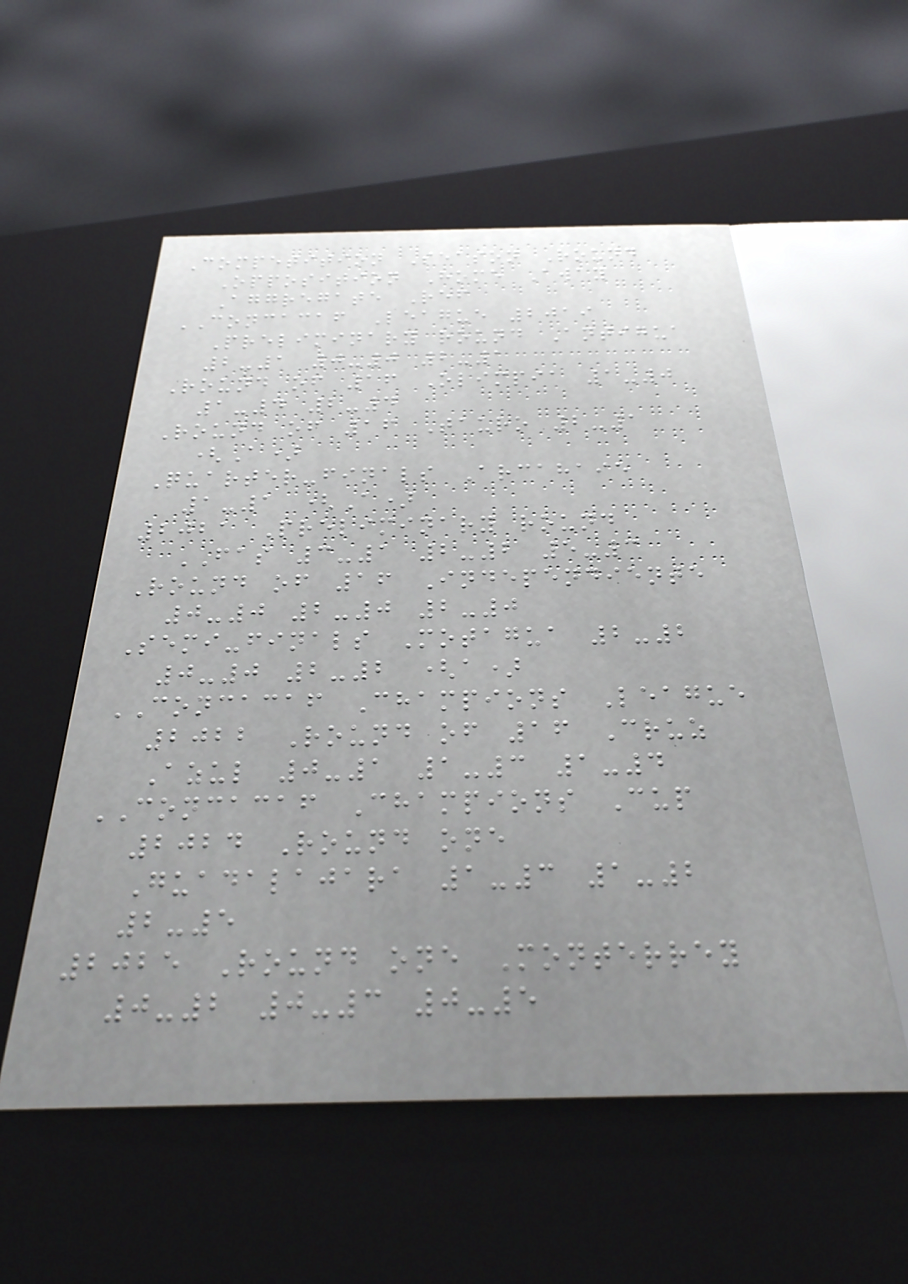Competition Season Round
Opposition Home Away
Aggregate Ref
CONCACAF League 2019
Preliminary round Antigua
2-1 0-0 2-1
Round of 16 Olimpia 1-0
1-4 2-4
Round of 16 Tauro 2-1
(A)
Quarter-finals Arcahaie
1-1 (A)
2021 Preliminary round
FAS 3-1 2-2 5-3
Round of 16 Independiente
0-0 2-0 2-0
Semi-finals Motagua 2-2
0-0 2-2 (a)
CONCACAF Champions League
2022 Round of 16 Cruz
Azul 0-1 1-3 1-4
CONCACAF Champions Cup
2024 Round one
Guadalajara 1-3 1-2
2-5
2025 Round one Monterrey
0-2 0-3 0-5
